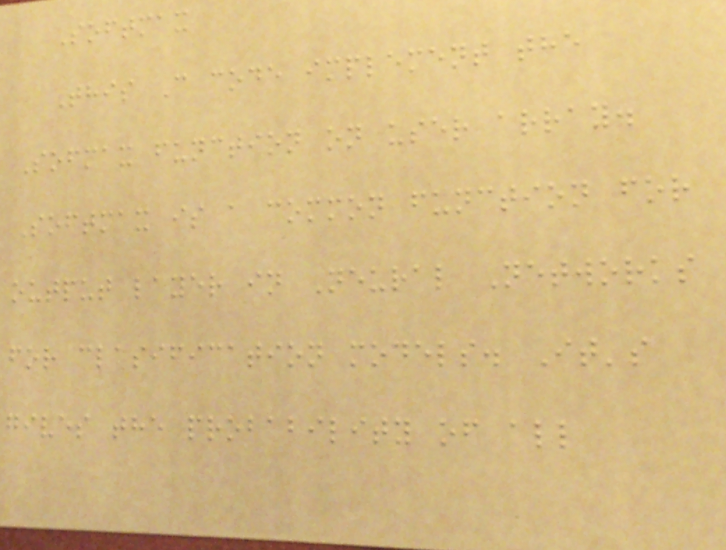Softmax
This C code implement the
Sofmax function on user array.
Softmax is a common function for
output layer in Neural Networks
for clasification models. It's
gives the probability of all
